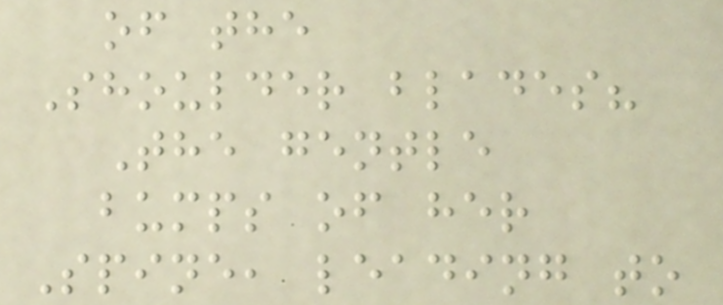of the
Shoulder blades?
The gentle
bumps of her
Spine, leading to
